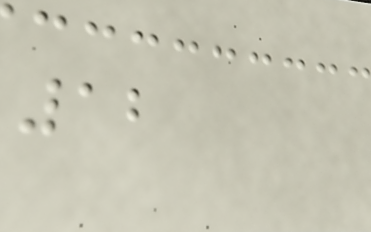12
